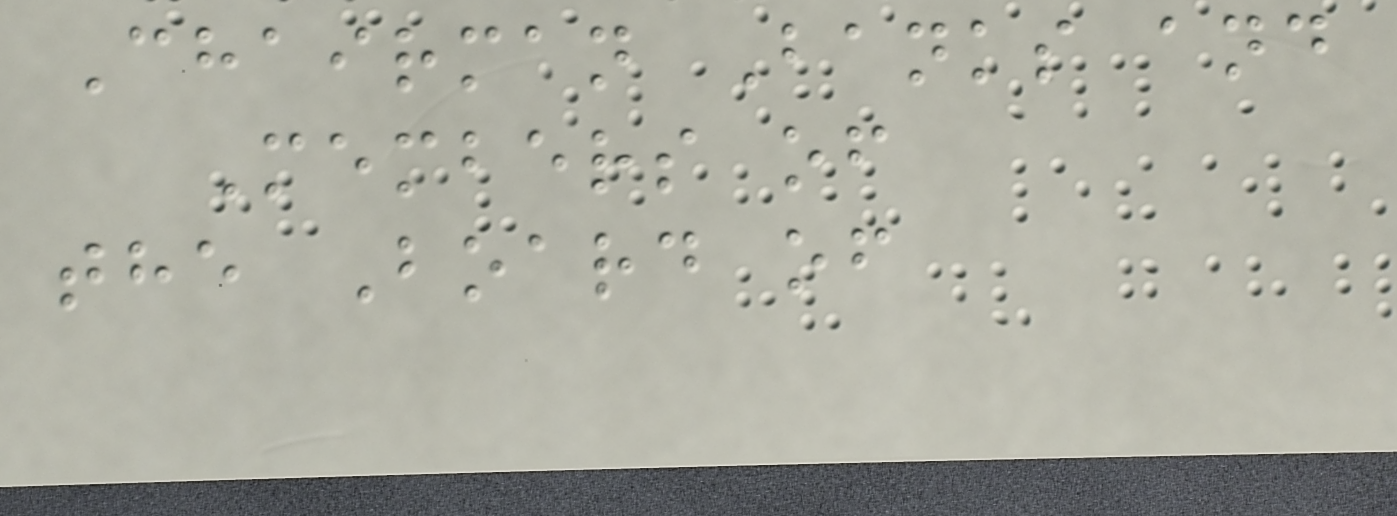Chairman Banks and
Members of
the Board of
